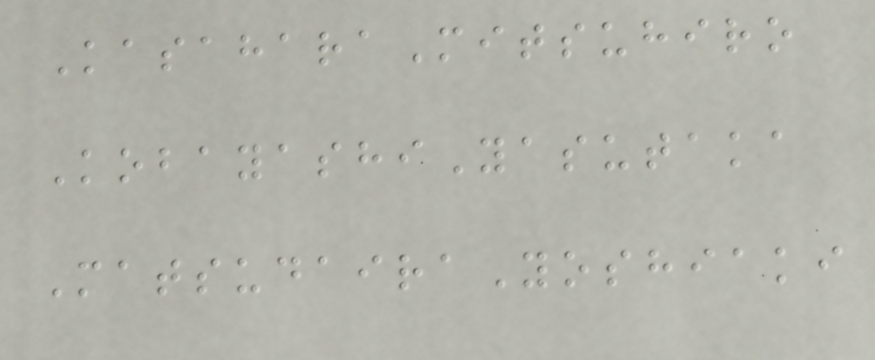KasaharaMitsuhiro
KobayashiYasutaka
MatsudairaYoshiaki
